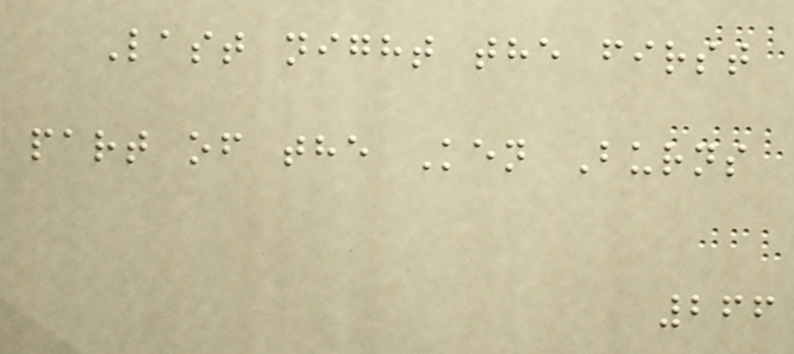Last night the first
part of the Ken Burns
266
